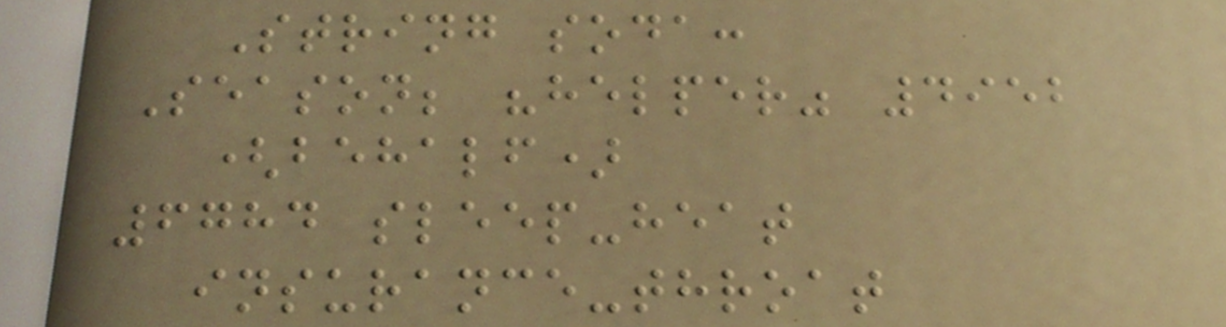String soda:
Season; "helper" 4952
(behalf)
6784 sleep-heat
insurance-throat
